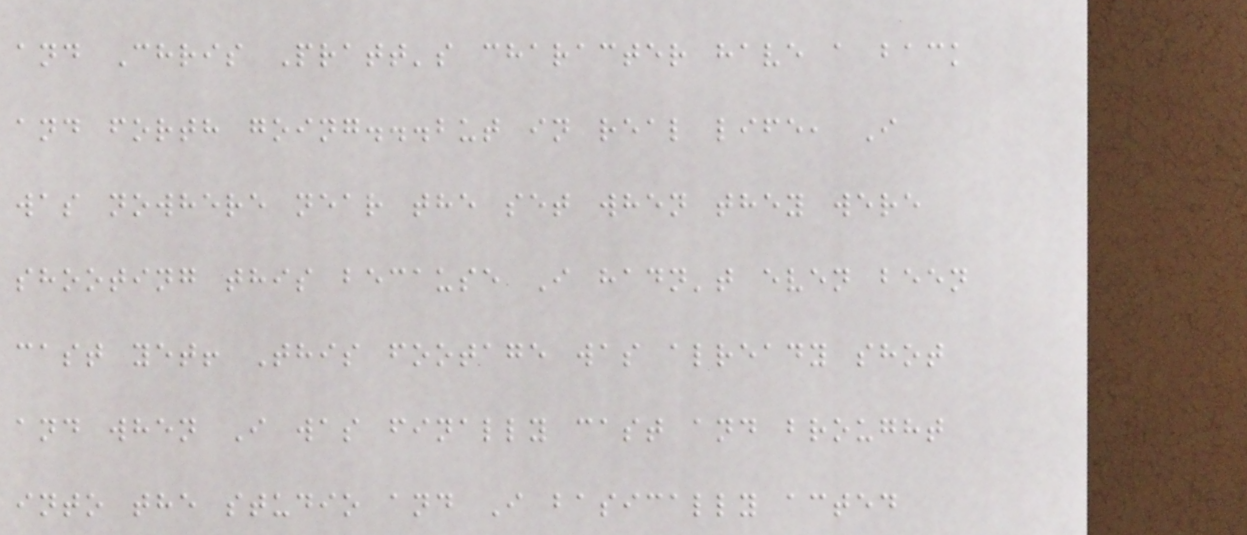and Chris Pratt's character have a back
and forth going...but in real life, I
was nowhere near the set when they were
shooting this because I hadn't even been
cast yet! This footage was already shot
and when I was finally cast and brought
into the studio and I basically acted
